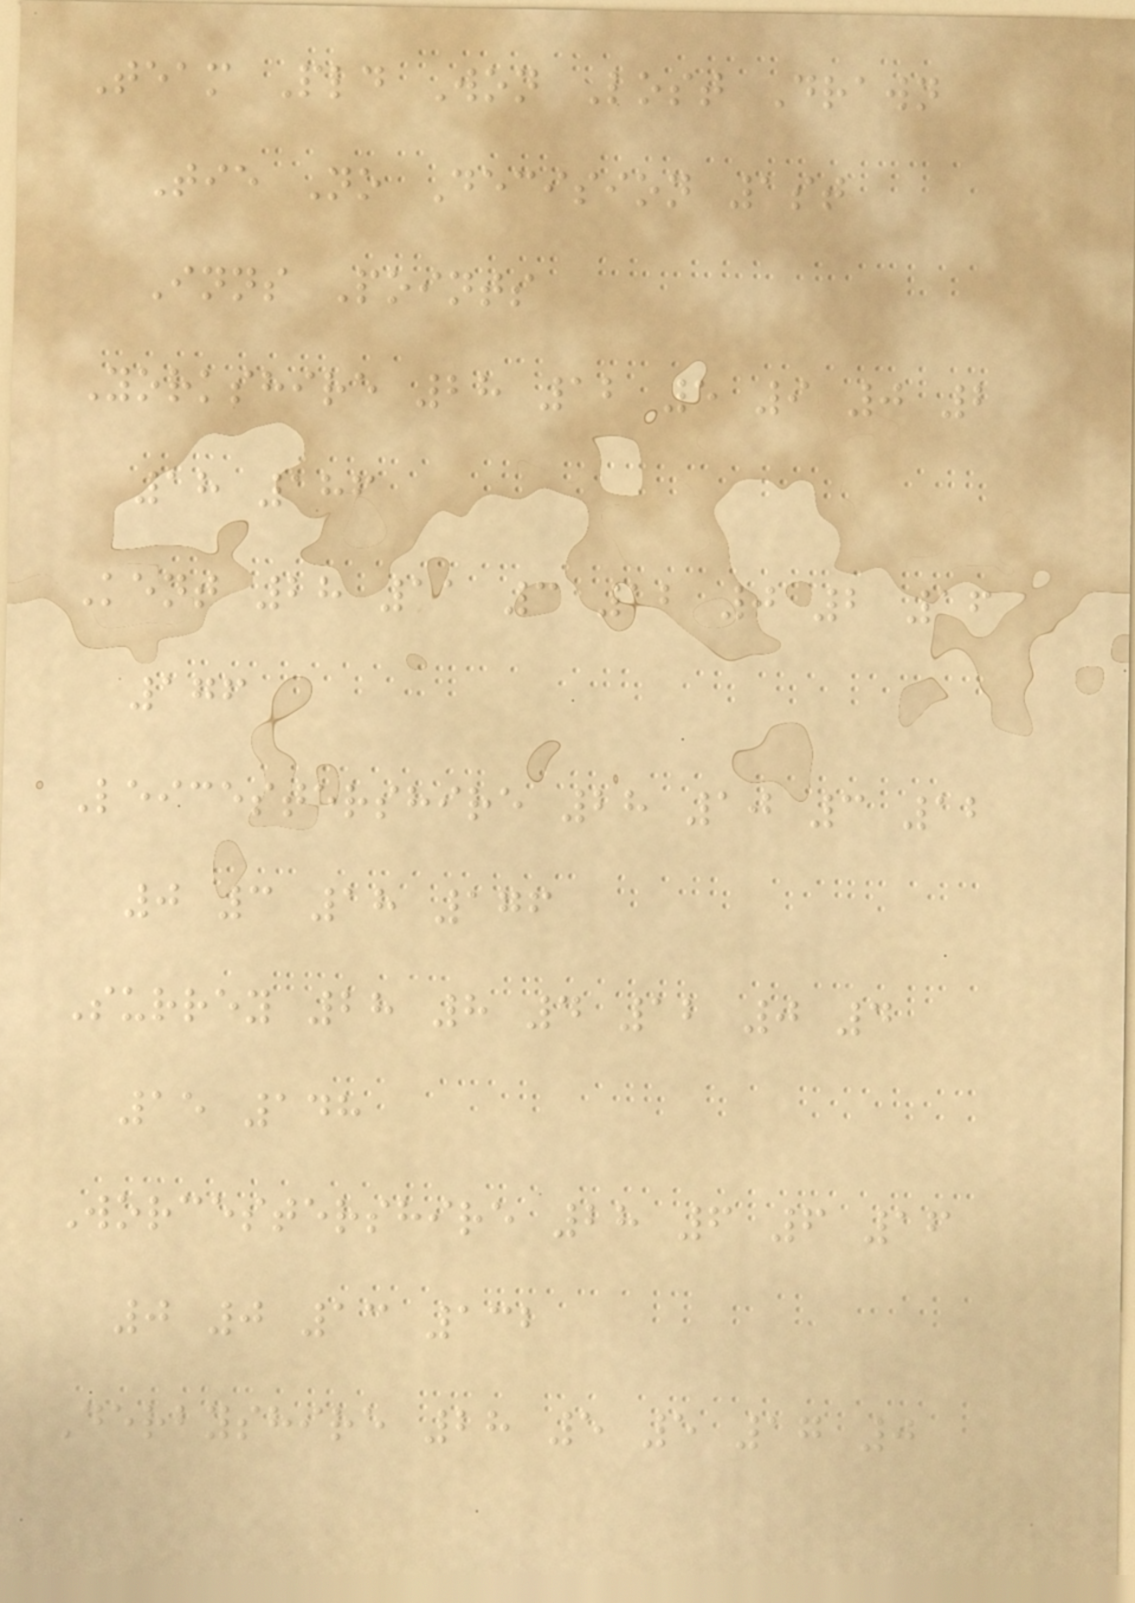Team Pld Won Lost Drawn
Tie No Decision 1st
Inns Points
Yorkshire 28 12 5 9 0 2
18 186
Kent 28 11 3 12 0 2 16
176
Leicestershire 28 10 3 12
0 3 18 176
Surrey 28 8 4 12 0 4
15 148
Worcestershire 28 6 6 16
0 0 13 132
Derbyshire 28 5 5 17 0
